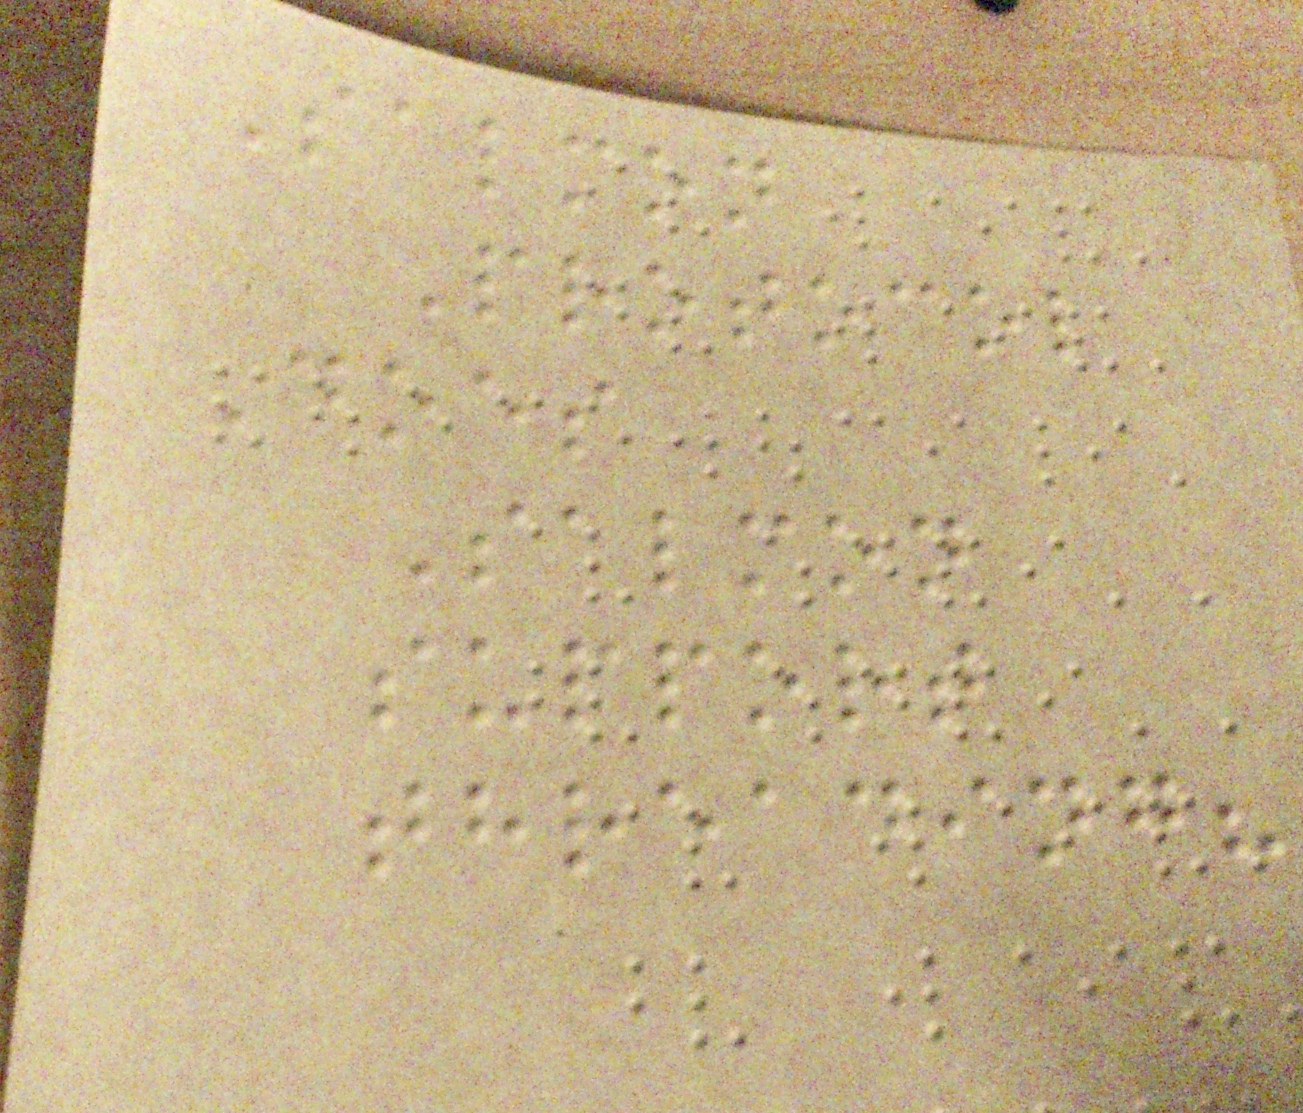Salmon
Protocol
Does
Salmon
support
threading?
